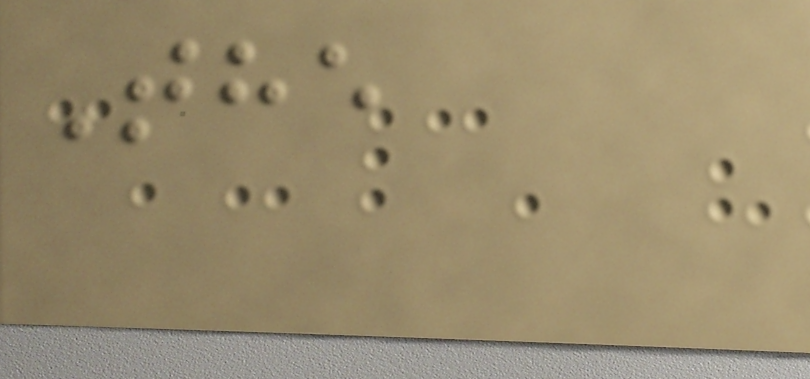The
